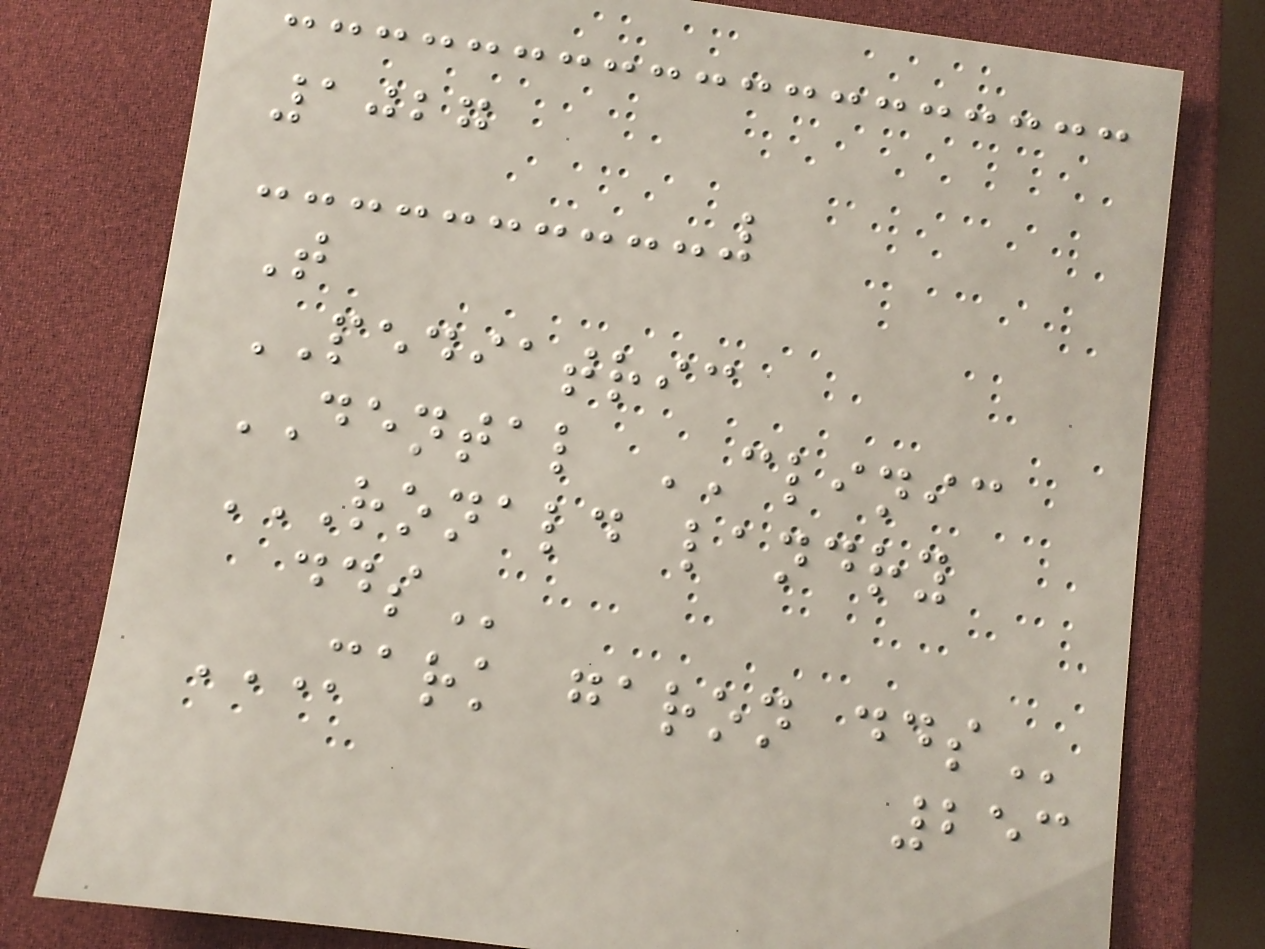1027
T
PEDIATRIC
DENTAL CLINIC
RONALD LANDRY
DDS
MARK GARON DDS
253
